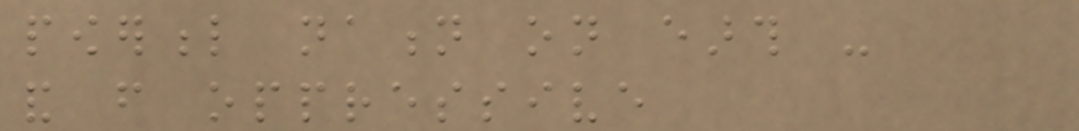powerful nation on earth -
and from oppressive
